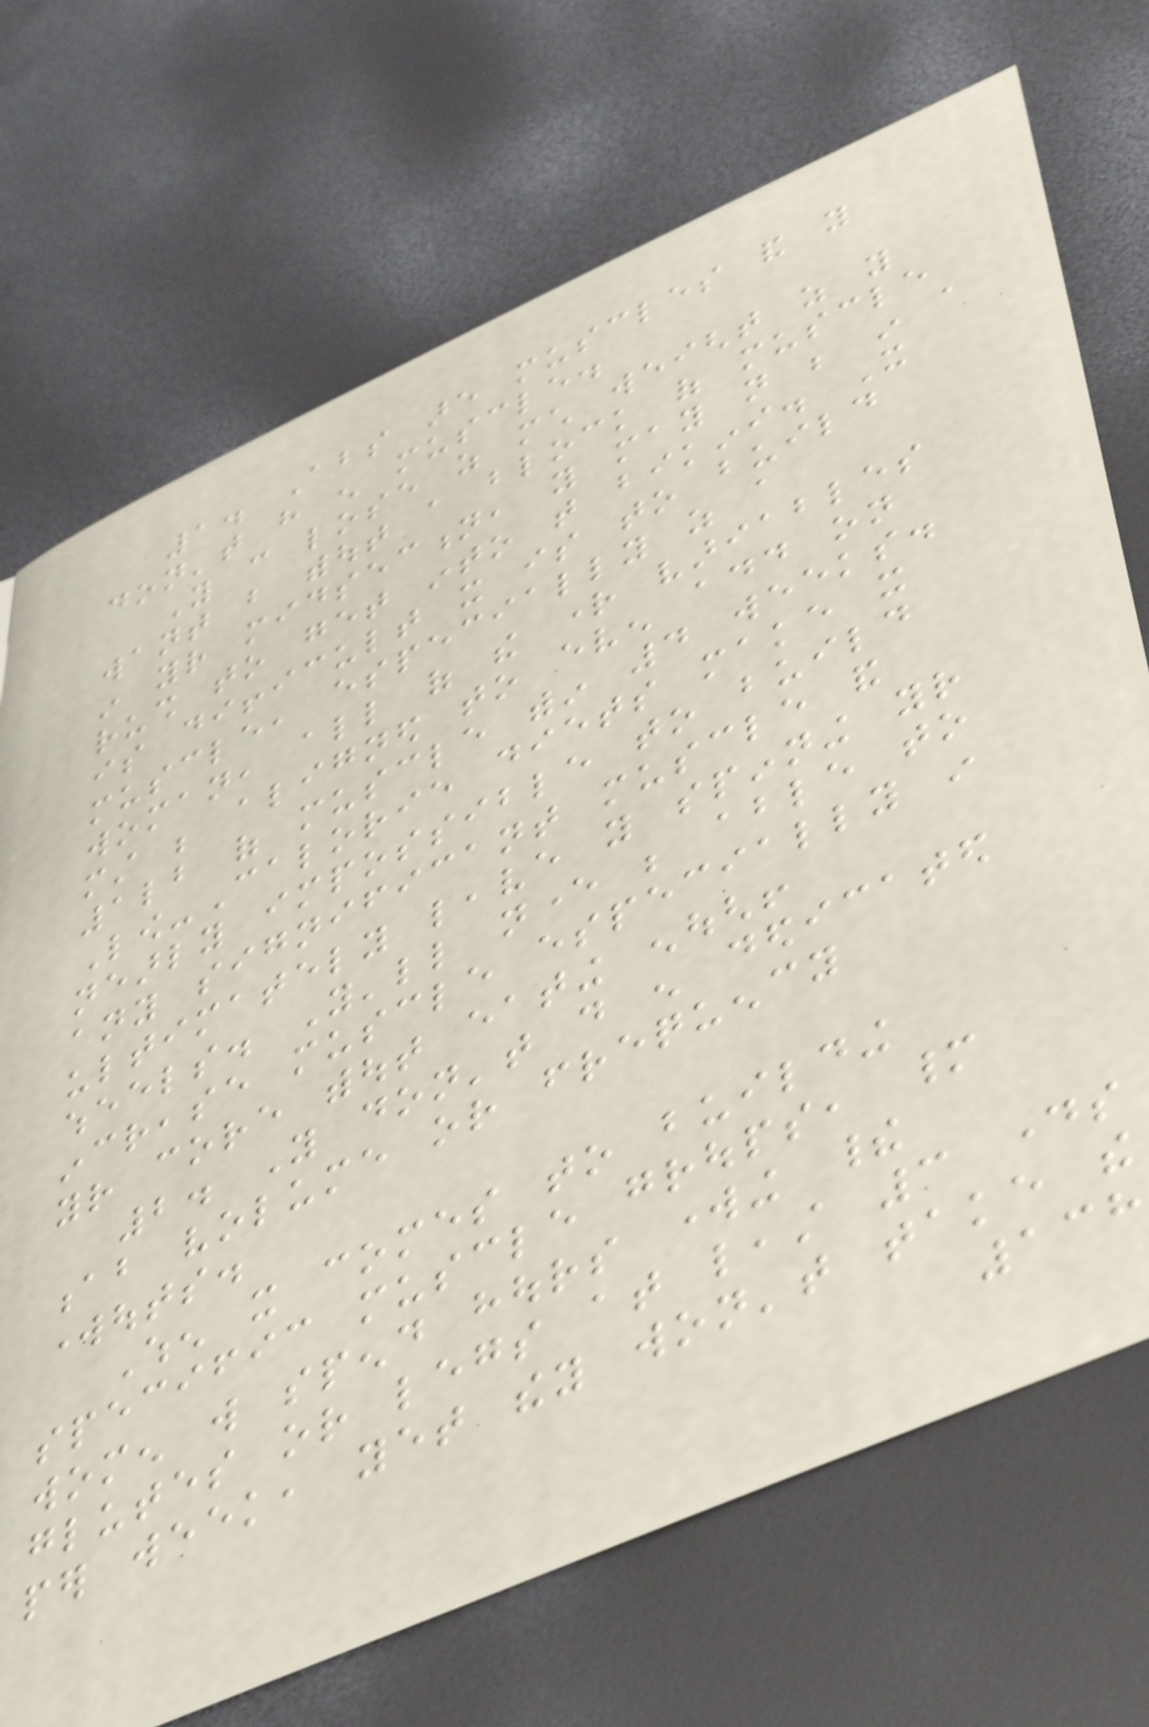1. Abs are muscles and you
don't have enough muscle.
You can lose as much weight as you
want but without a block of muscle
in your midsection, you may not be in a
rush to get into that bikini. It
is difficult it is to build
muscle, especially as a
woman, all of the right variables
must be aligned to even add on
1lb of muscle within 4 weeks.
Low-Calorie diets make it
nearly impossible to build
any significant muscle and
ultimately leave you spinning your
wheels. You'll never be able to
increase muscle especially in
your core without eating enough!
2. You don't do enough dedicated
ab volume or frequency
workouts.
When it comes to building
specific muscle groups, many
women will spend hours working their
glutes or legs at least 3 days
per week, yet they won't take the
138
